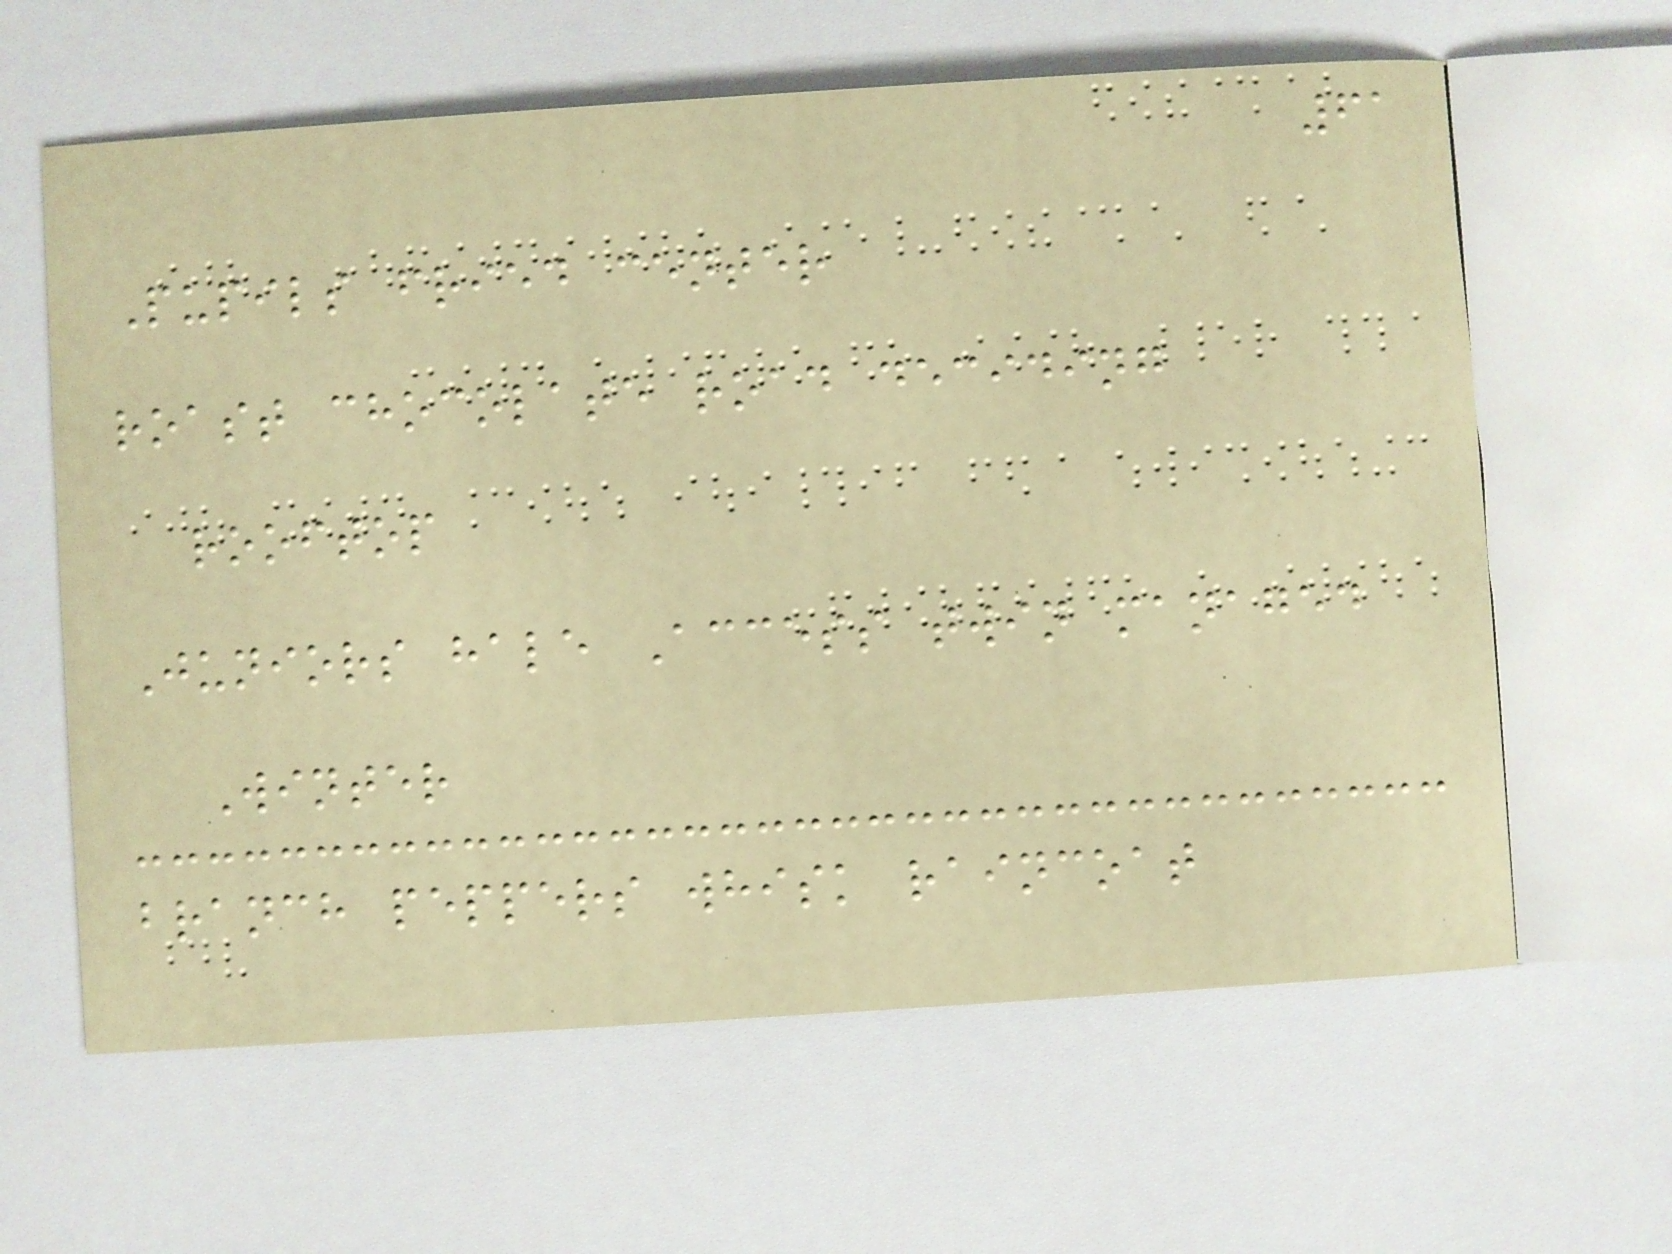61
Pupils fried center
roast chocolate road deciding
rooftop
Juniors hale Access twin managed
Winter
branch peppers whisk raincoat
